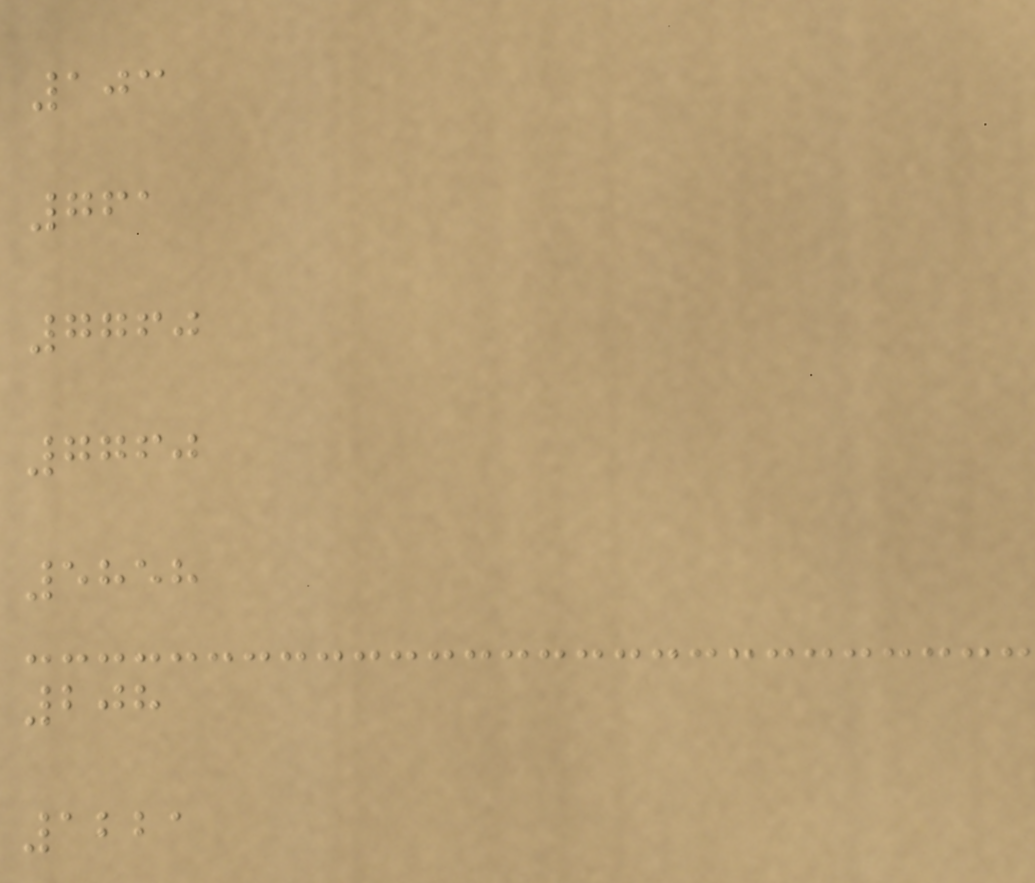103
761
7760
7760
5858
208
1221
